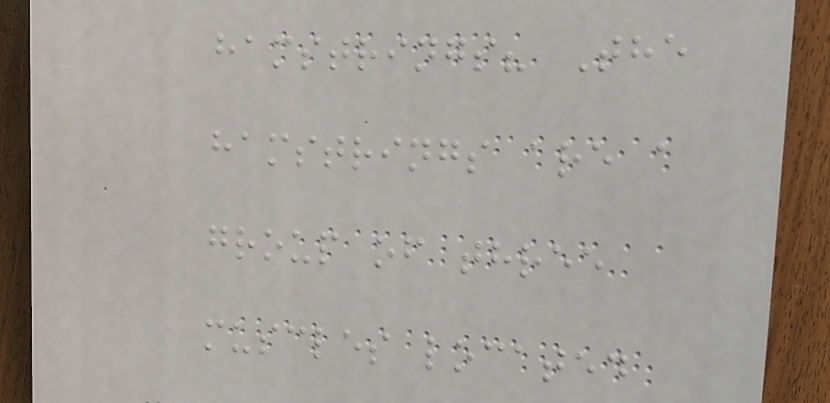hamstrings? The
hamstrings are a
group of three
muscles located
